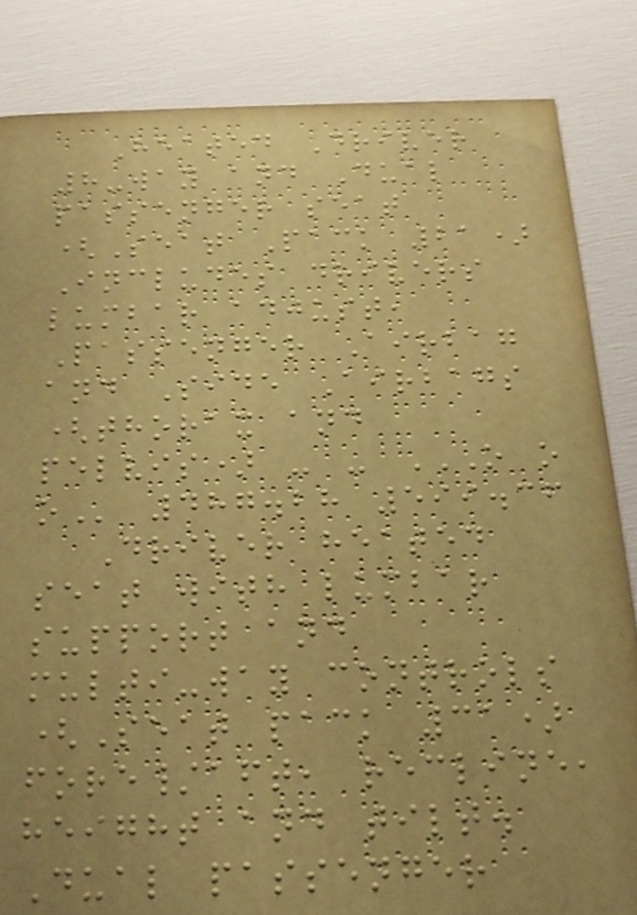Heated Driver
8-way and Dual
passenger seat
(Seat Pack 21)
Includes drivers
lumbar adjust,
Passenger Airbag
and Side Airbags
(thorax and
pelvis) - - O O
O 487.28 599.36
Driver heated
seat with lumbar
support and
multi-way controls
(Seat pack 31)
fore/aft, recline,
height and tilt.
Dual passenger
